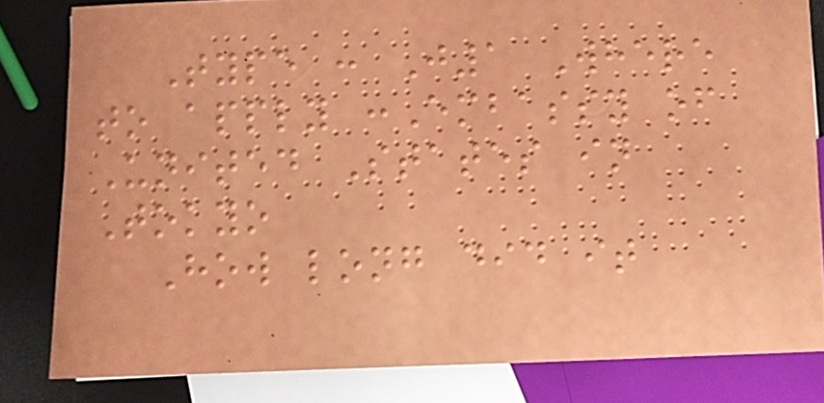Type : J1 Where
to apply :Embassy of
United States in
Tokyo
How long did it
